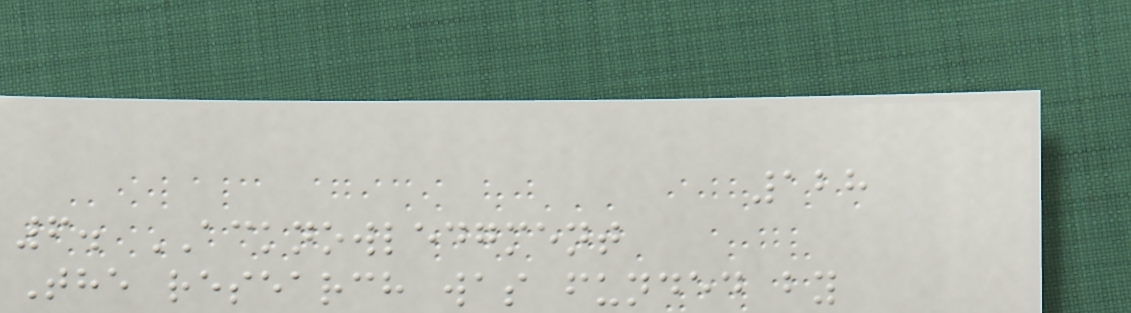128
6. ACKNOWLEDGMENT
The research was funded by
